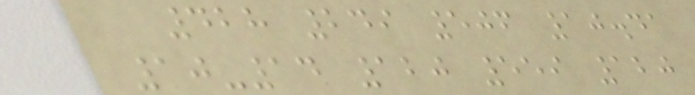428 249 506 10.41
10-14 120 559 120
